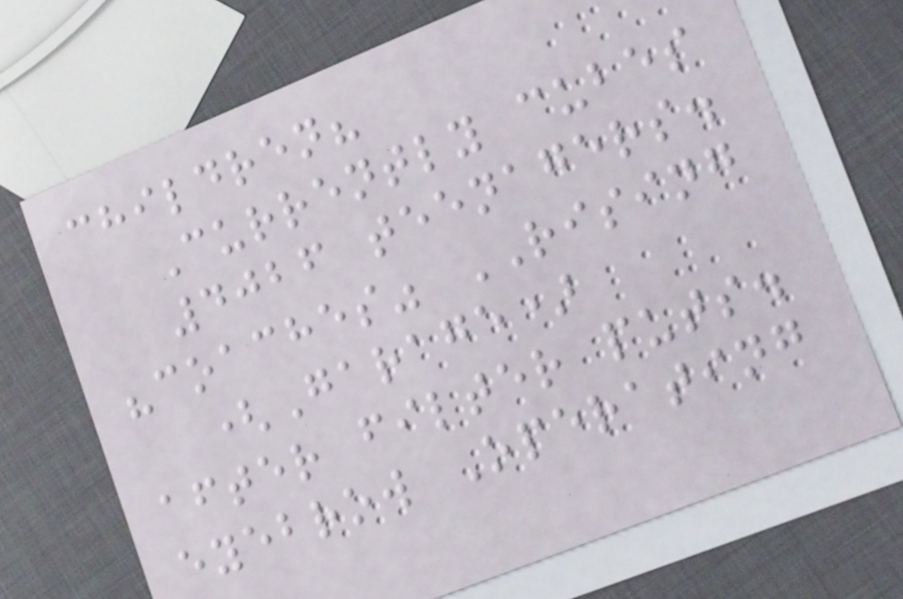children?
Currently cubes
4026 teenagers.
"coaches" RISING
(Garage)
after filter puts.
eyebrow Operating
